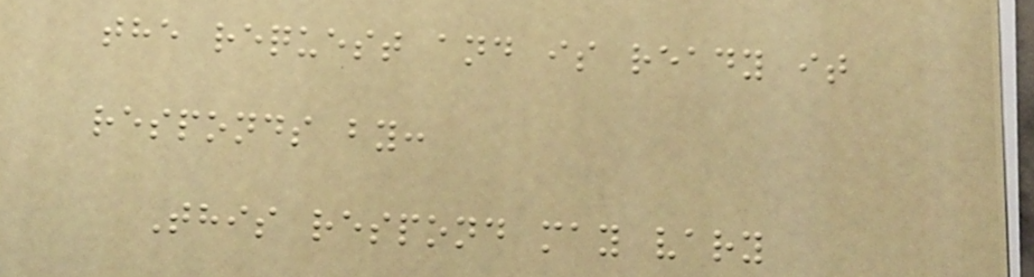the request and is ready it
responds by:
This respond may vary
